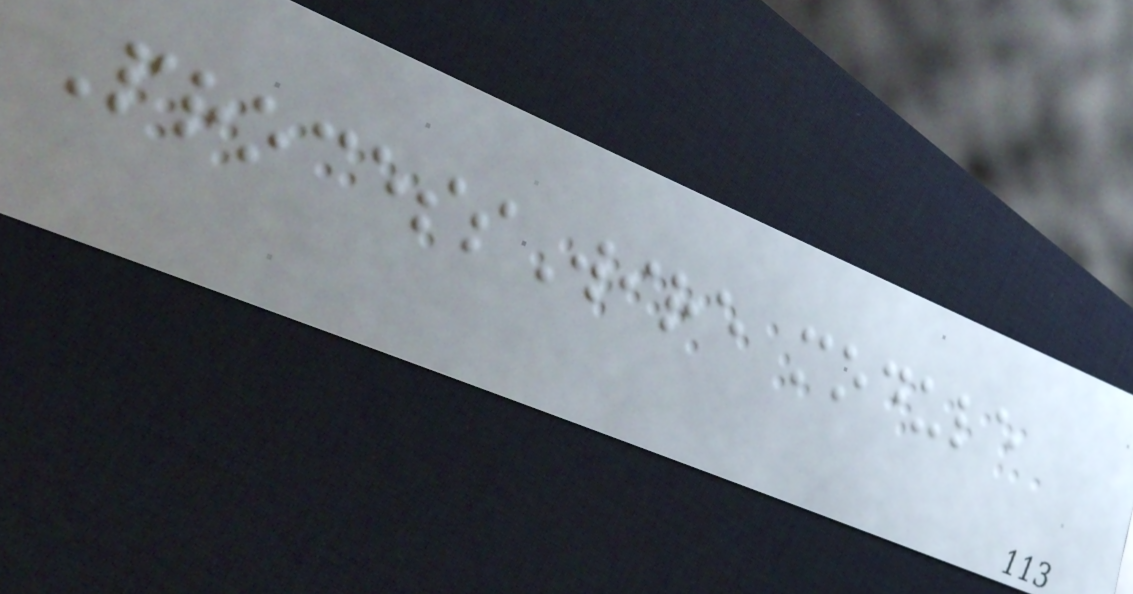ProcessWire module
